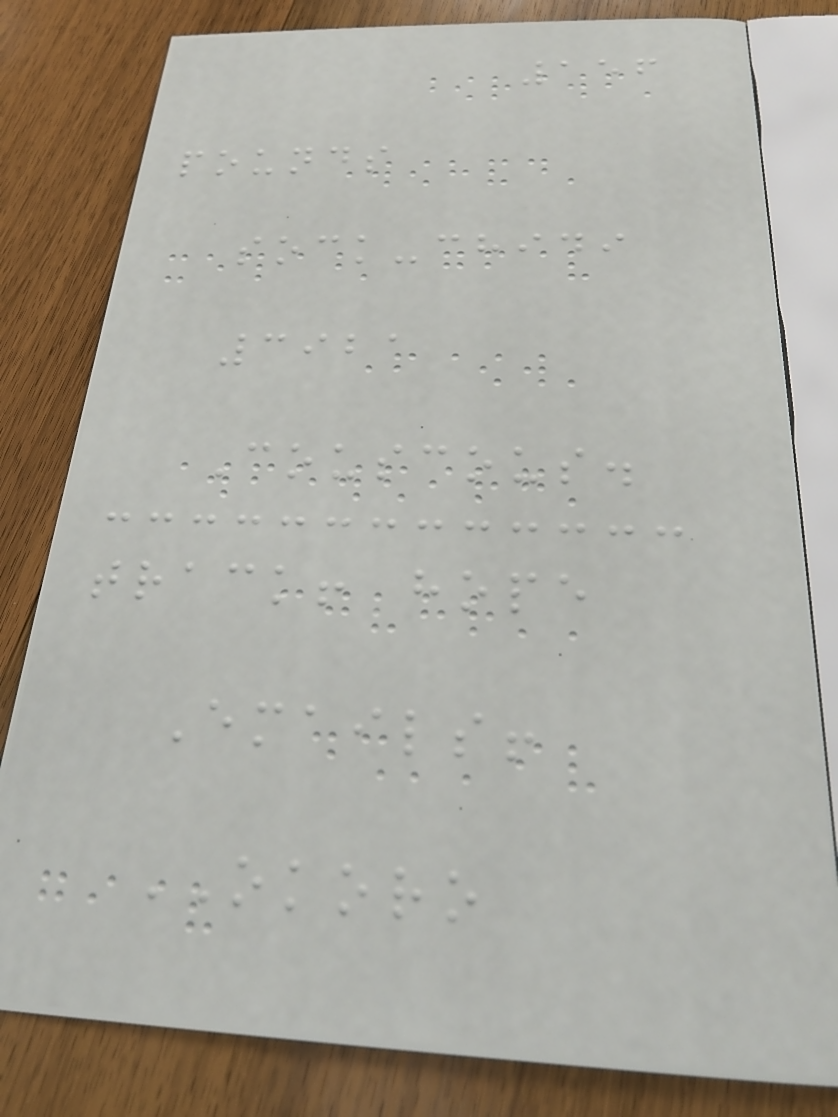156
pounds
sock-chidi
3921
Couscous.
track! hope
Emails!
OKORO
